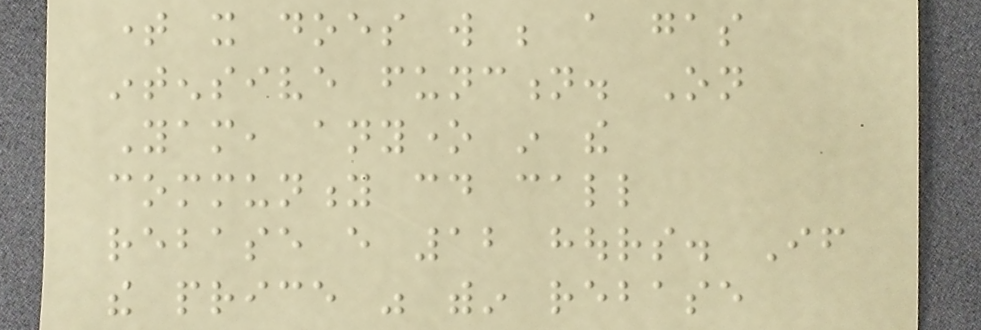time it does will be a gas
intensive function. On
Yam, anyone in the
community could call
rebase every 12 hours. If
the price was within rebase
